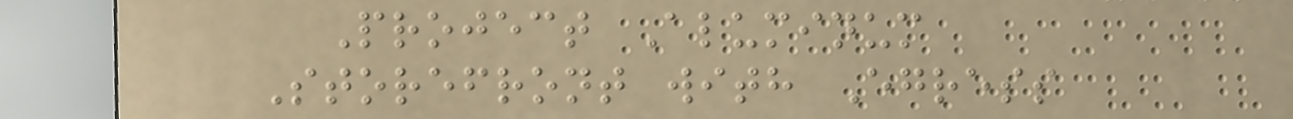Project Aluminum
Storefront with Egress
